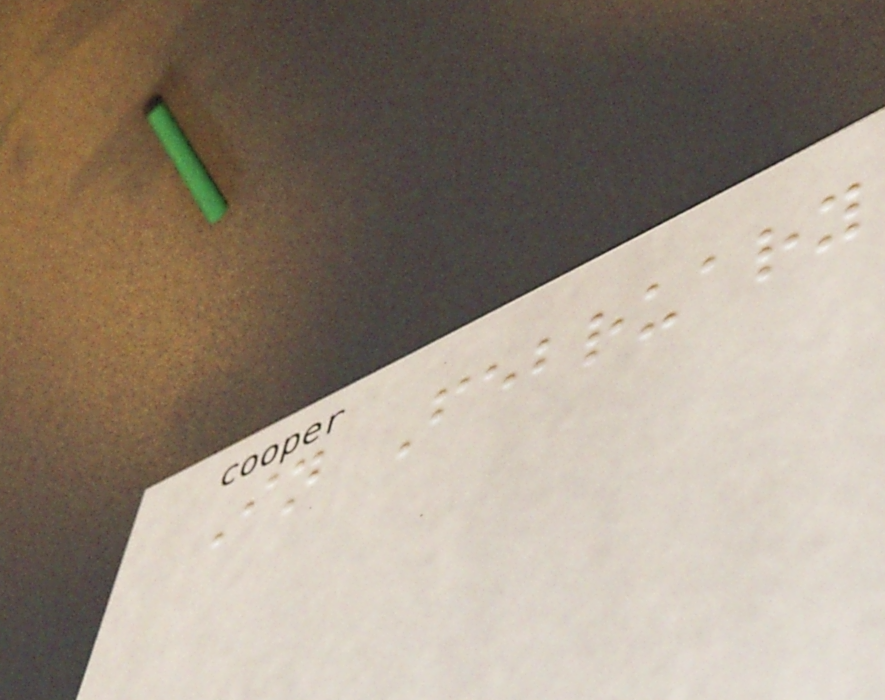In February
